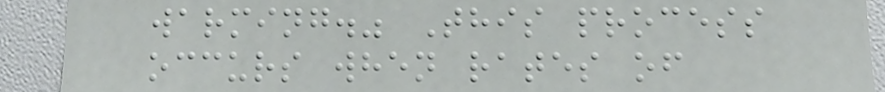warming." This process
occurs when rates of
